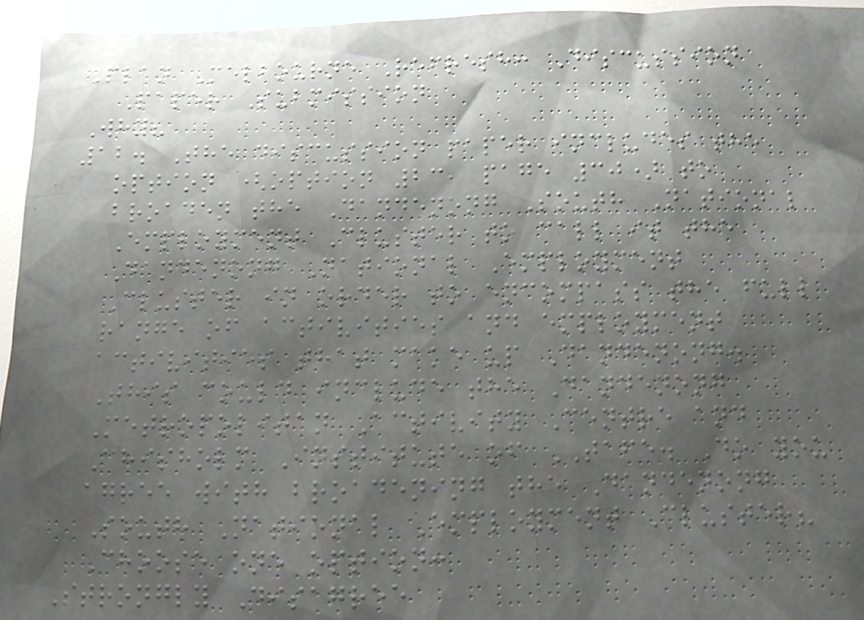Plan Melbourne Refresh: Discussion
Paper Submission
Why?
12. The discussion paper includes the
option (option 23, page 30) to
broaden the Dandenong South National
Employment Cluster to call it the
Dandenong National Employment
Cluster in order to encompass the full
range of activities and employment
activities that make up Dandenong.
This could include the Dandenong
Metropolitan Activity Centre and
Chisholm Institute of TAFE. Do you
agree with broadening the Dandenong
South National Employment Cluster?
Choose one option:
Strongly Disagree
